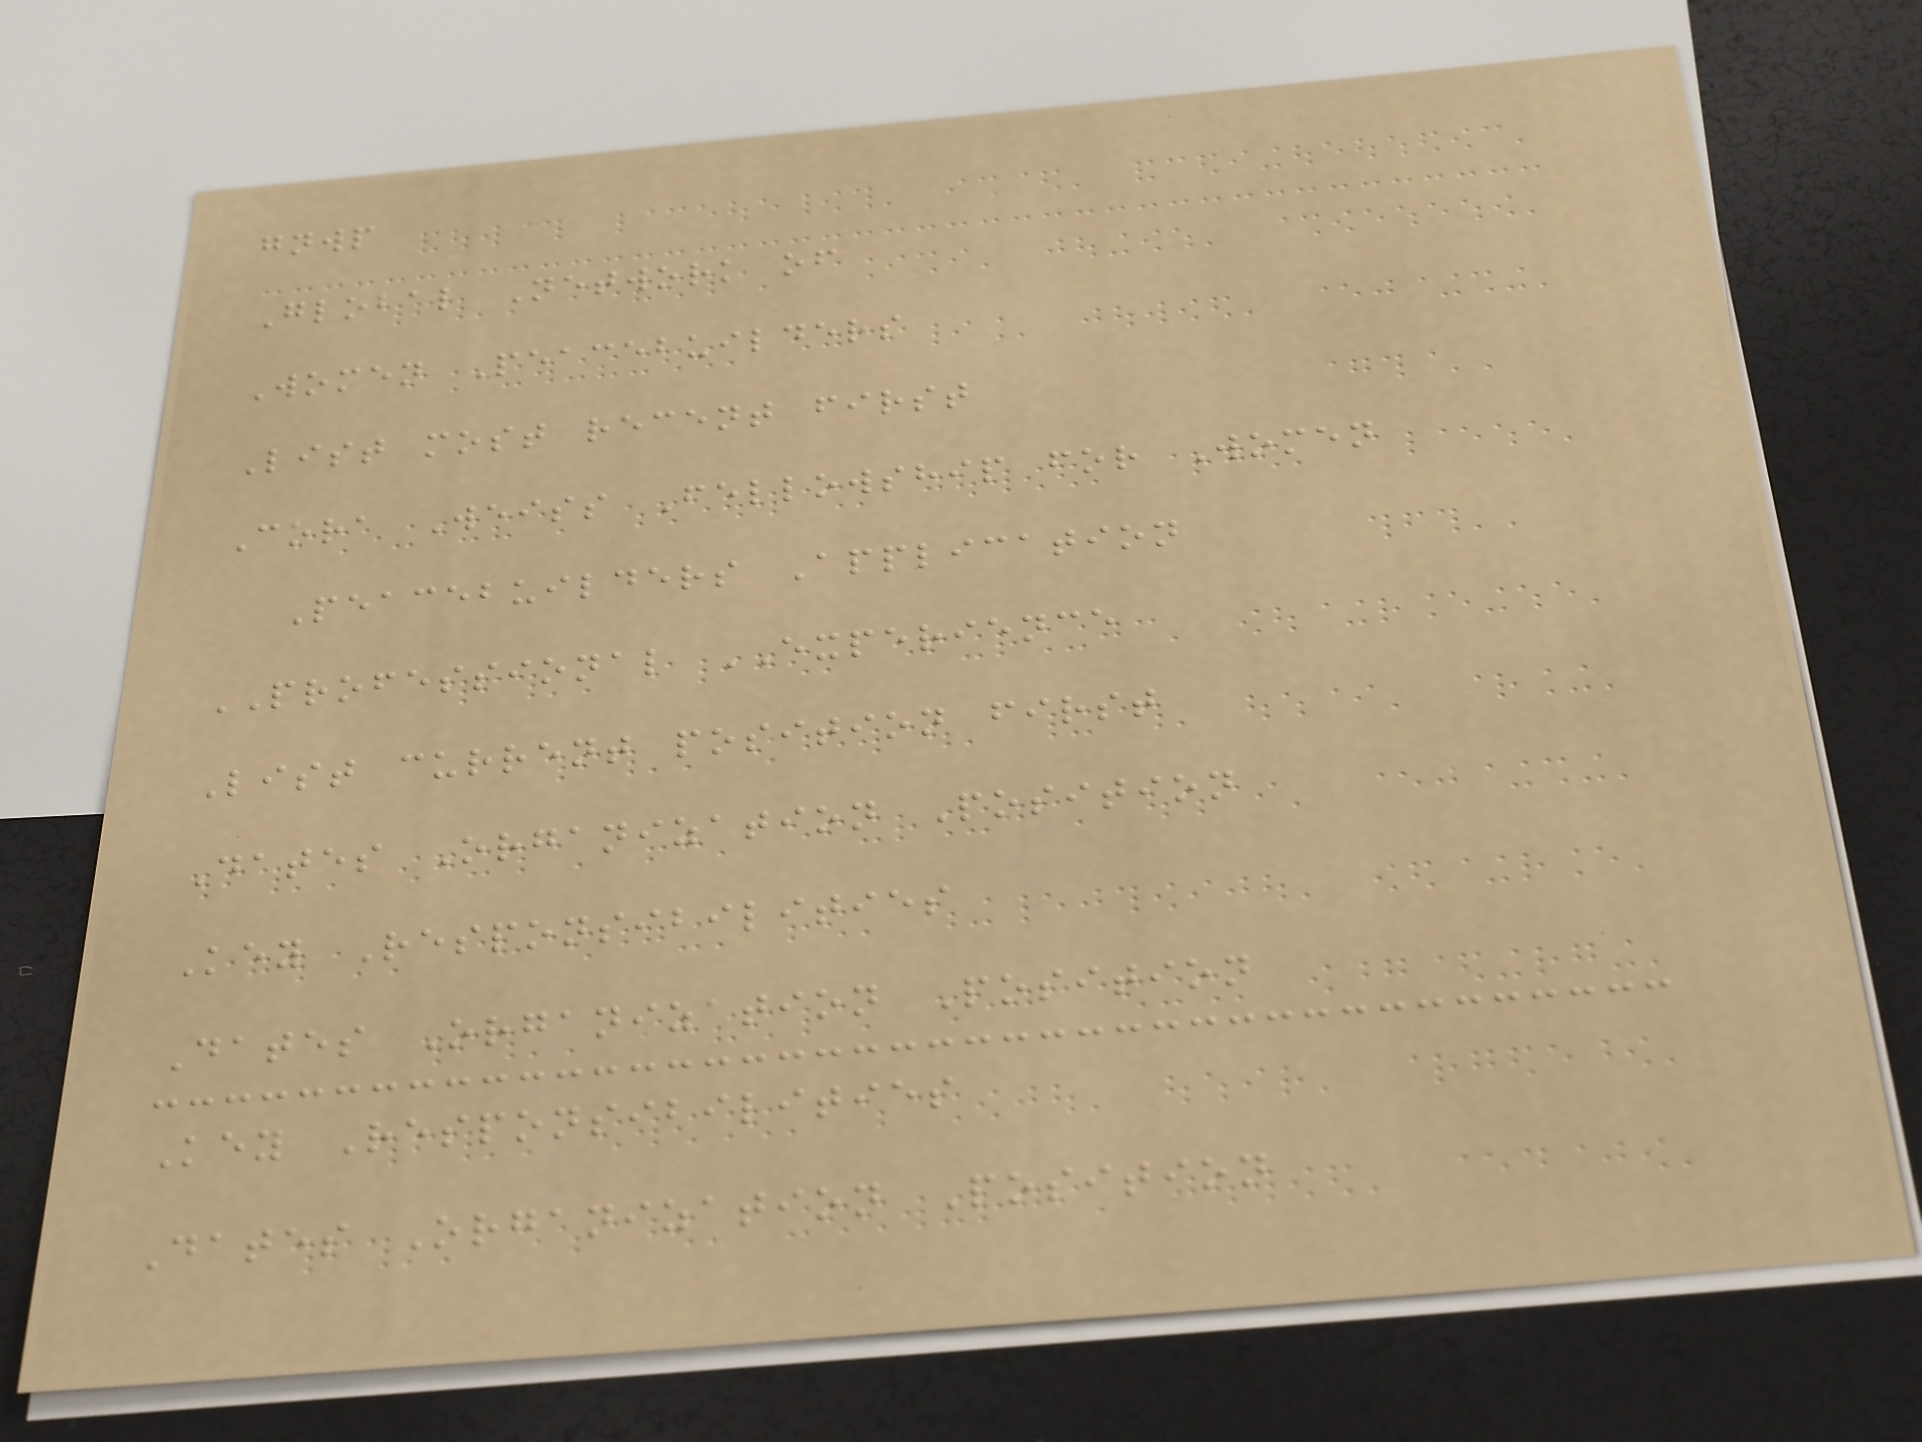gnwp
Global Network of
Women Peacebuilders
List most recent first
Cora Weiss Fellowship for Women
Peacebuilders Application
PROFESSIONAL EXPERIENCE
List current position first
Dates Organization Position
Key Responsibilities
Dates Organization Position
Key Responsibilities
Dates Organization Position
